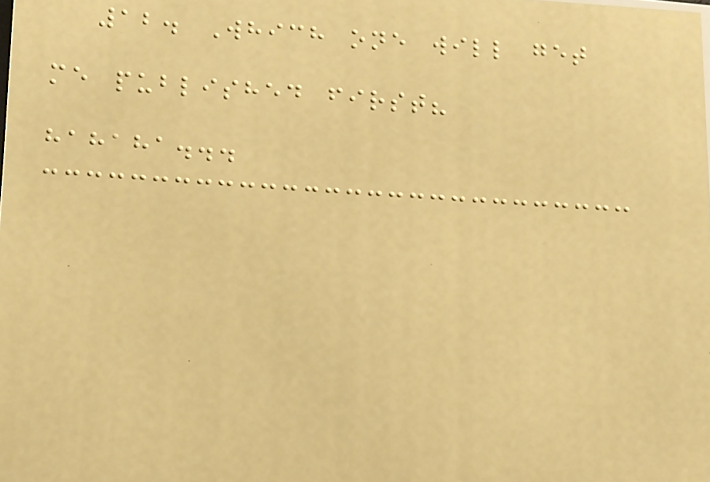12. Which one will get
me published first?
hahaha...
